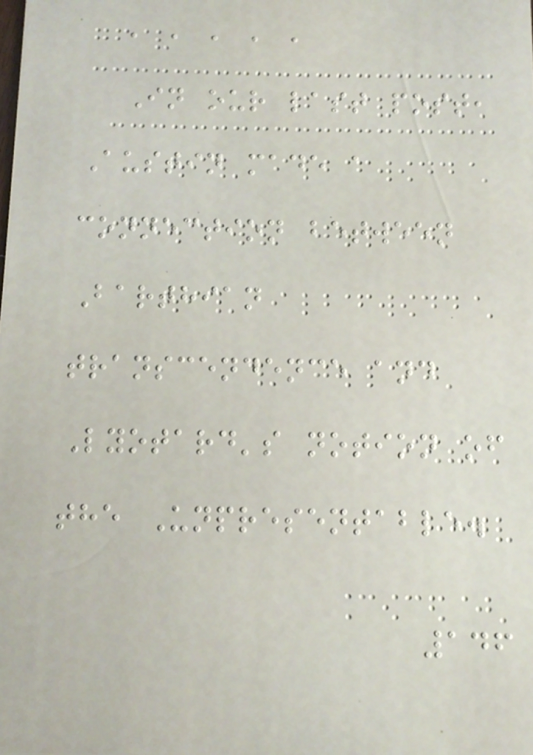, , , , ,
In our last post,
Austin made a
connection between
Barthian
transcendence and
Lyotard's notion of
the Unpresentable.
146
